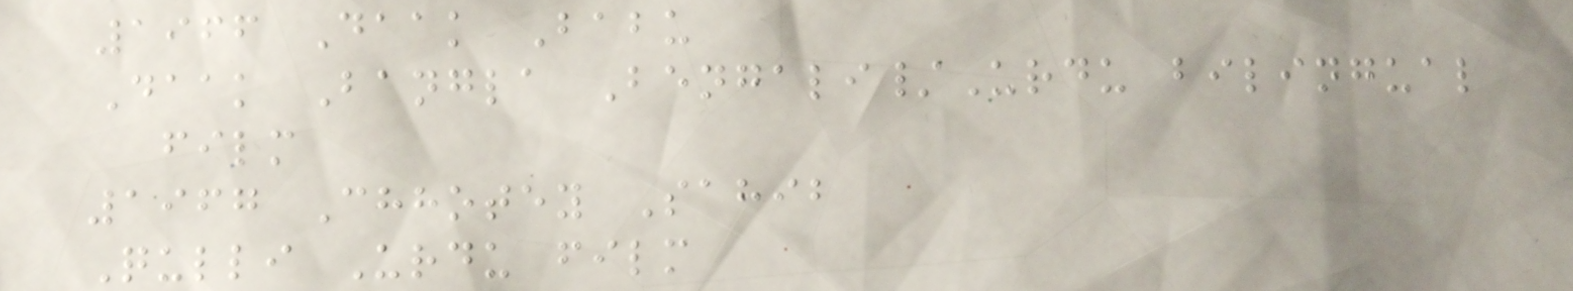1966 Daak Babu
Daak Bangla Bengali/Urdu bilingual
film
1967 Chhotey Sahib
Qulli Urdu film
